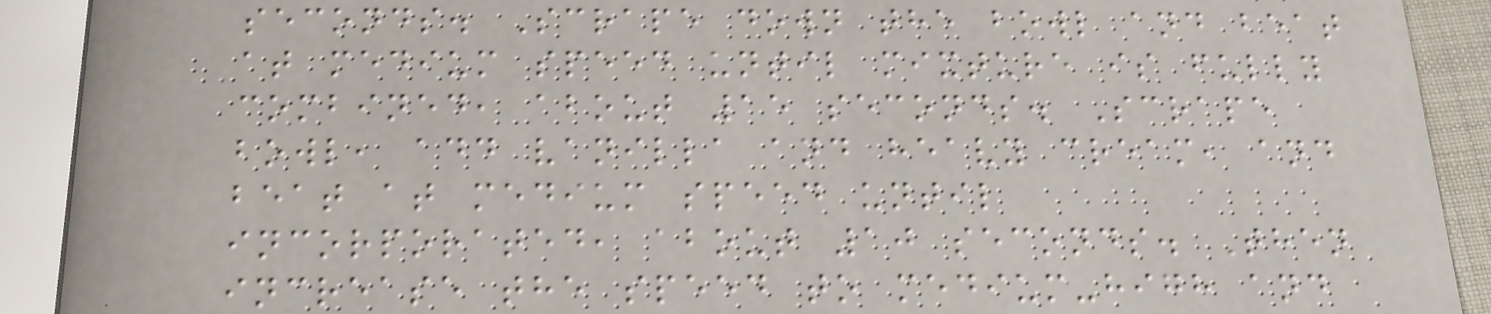seconds. Scrape down the bowl and beat
at medium speed until mixture is fully
combined, about 15 seconds. Scrape
bowl, add vanilla and heavy cream, and
beat at medium speed until
incorporated, about 10 seconds. Then
increase the speed to medium-high and
